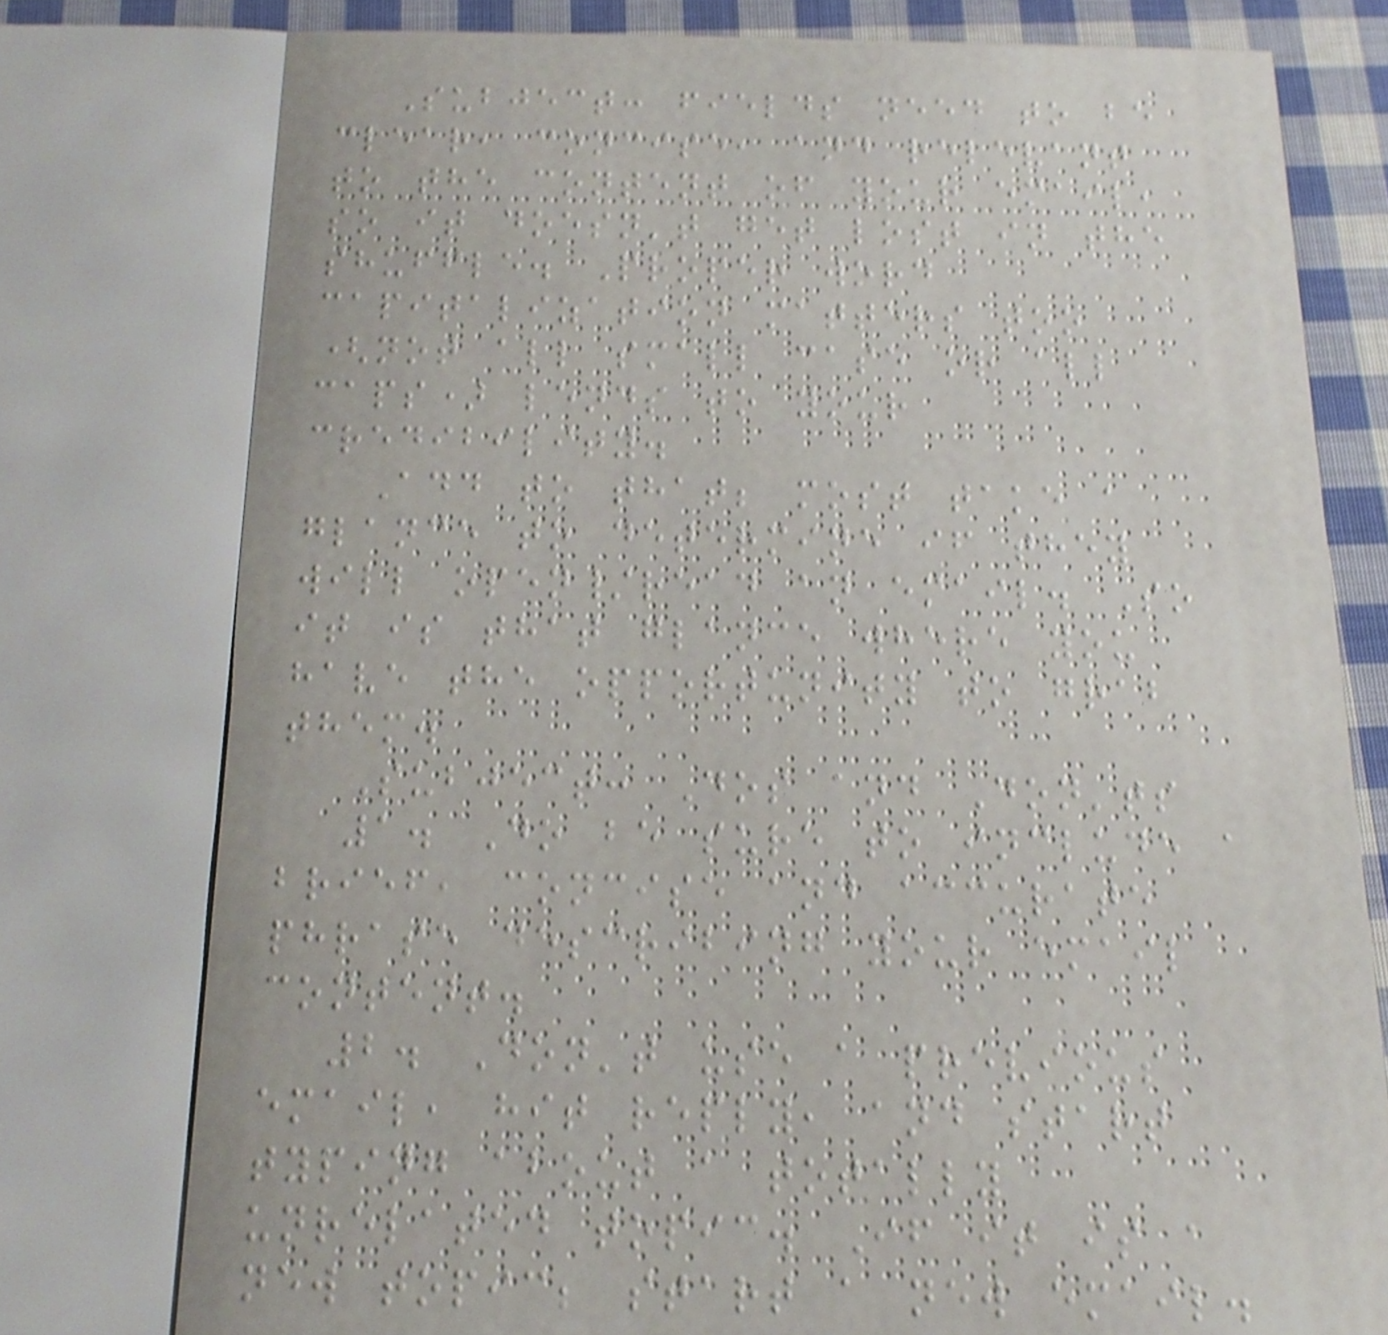Subject: fields need to be
clear, concise, and relevant
to the content of your email,
so it doesn't get lost in the
shuffle. Proper word
capitalization matters too
(not all small case or all
caps) lends to your
credibility.
Add to that; most take a
glance to determine if they
will open/read an email. So
it is that glance where you
have the opportunity to grab
them.
Subject: Dos and Don'ts
1. Do be sure to include a
brief, concise and accurate
phrase describing your email
content.
2. Don't use a previous
email, hit reply, and start
typing about a totally
unrelated topic. If it is a
new topic; start a new email.
